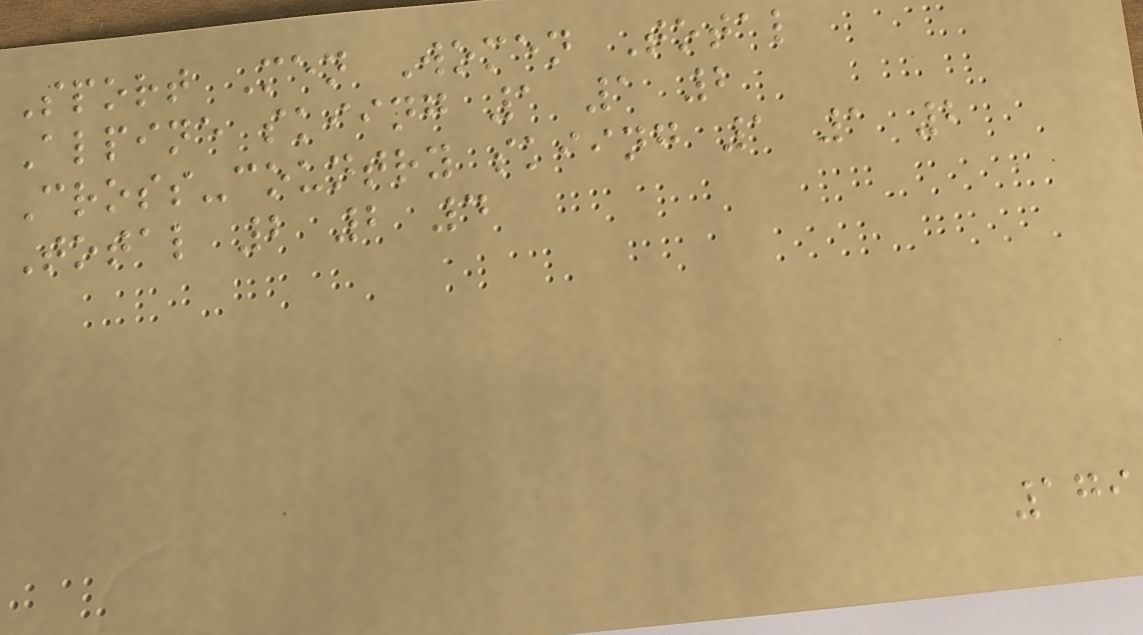Sport Men Women Total
Alpine skiing 1 1 2
Cross-country skiing 1 1 2
Total 2 2 4
179
